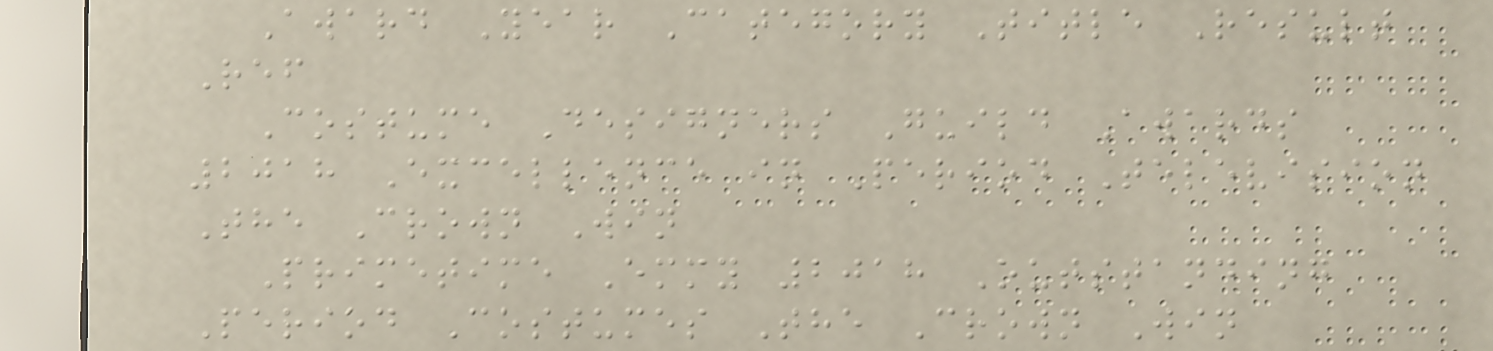Award Year Category Title Result
Ref
Costume Designers Guild Awards
2018 Excellence in Period Television
The Crown Win
Primetime Emmy 2018 Outstanding
Period Costumes The Crown Win
